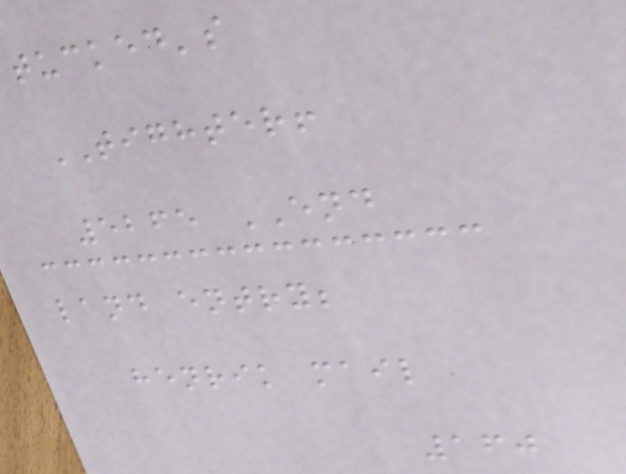tucked's
TIGHTER!
5265 END
land entry;
henrik mail
160
